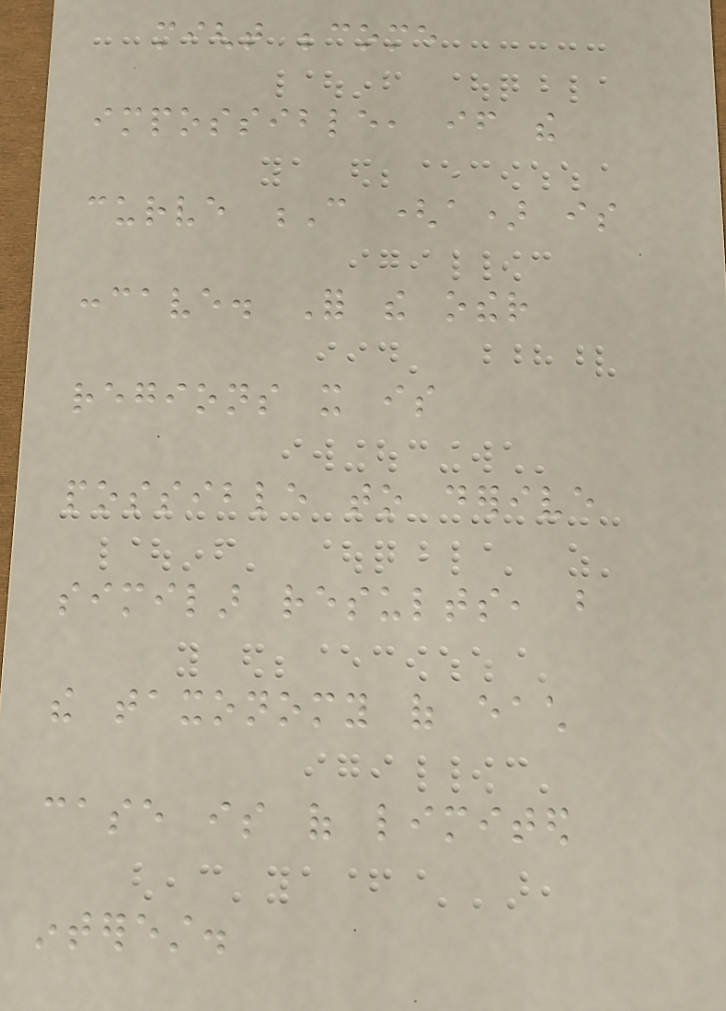might become
impossible, if the
curve C (a) is
concave. For the other
regions it is
possible to derive
similar results, but
the taxonomy of each
case is of limited
interest.
